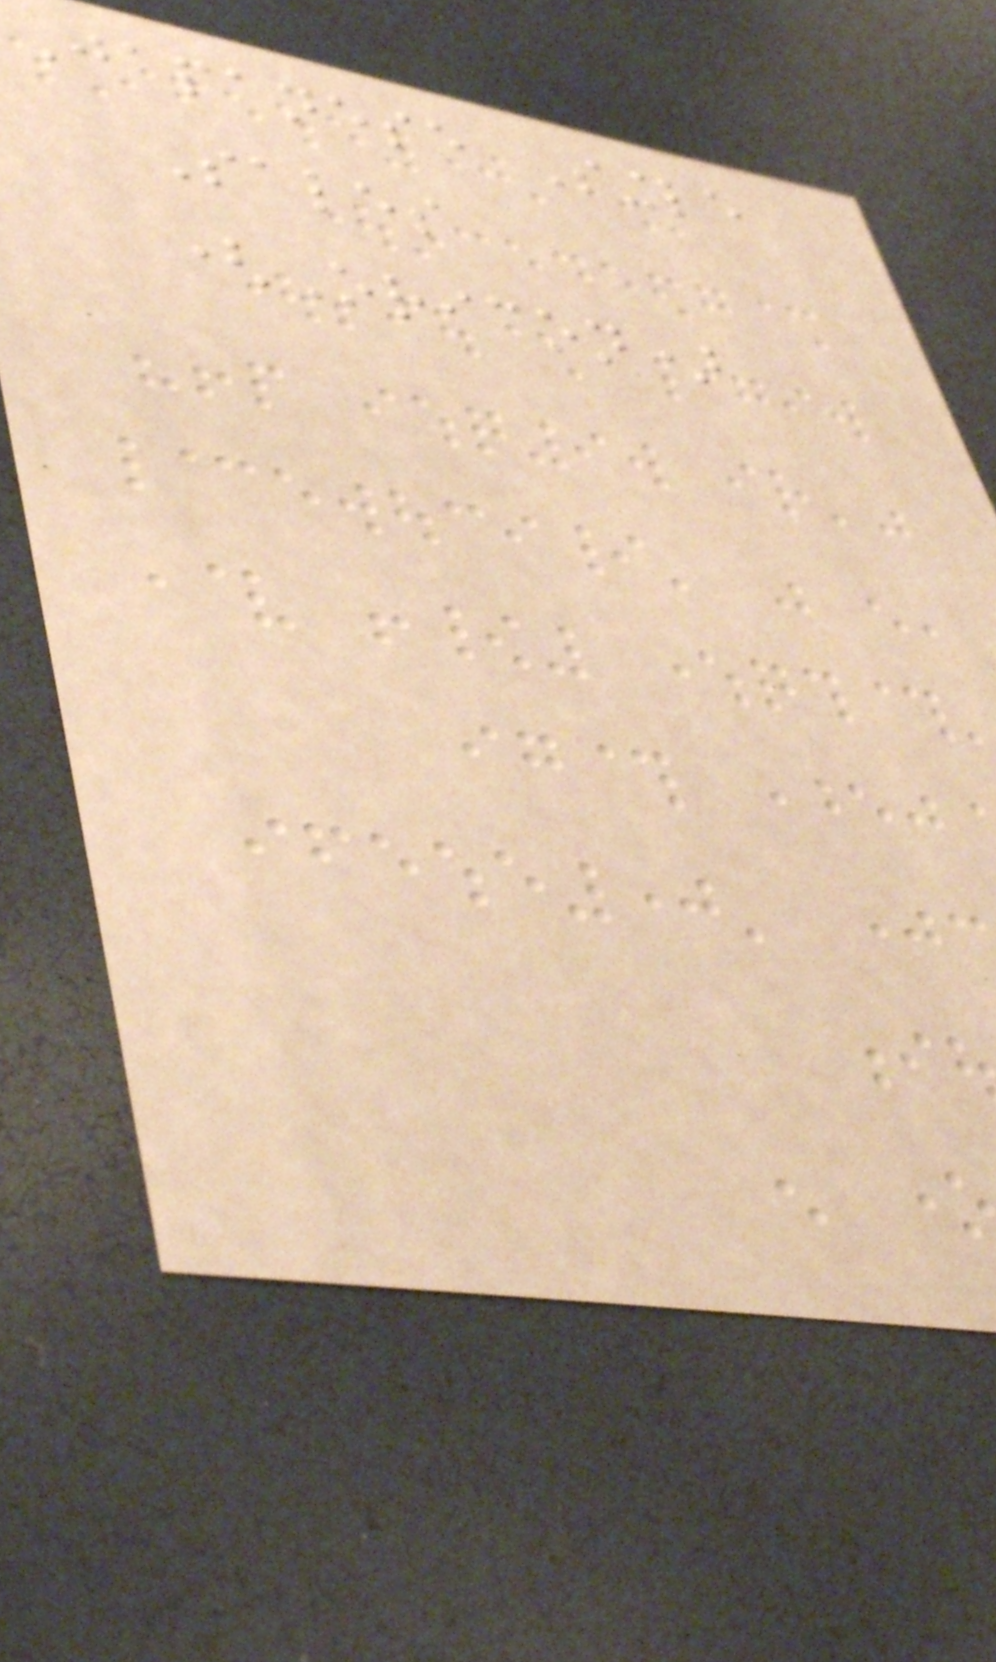Japanese Single
Sales
(Oricon)
